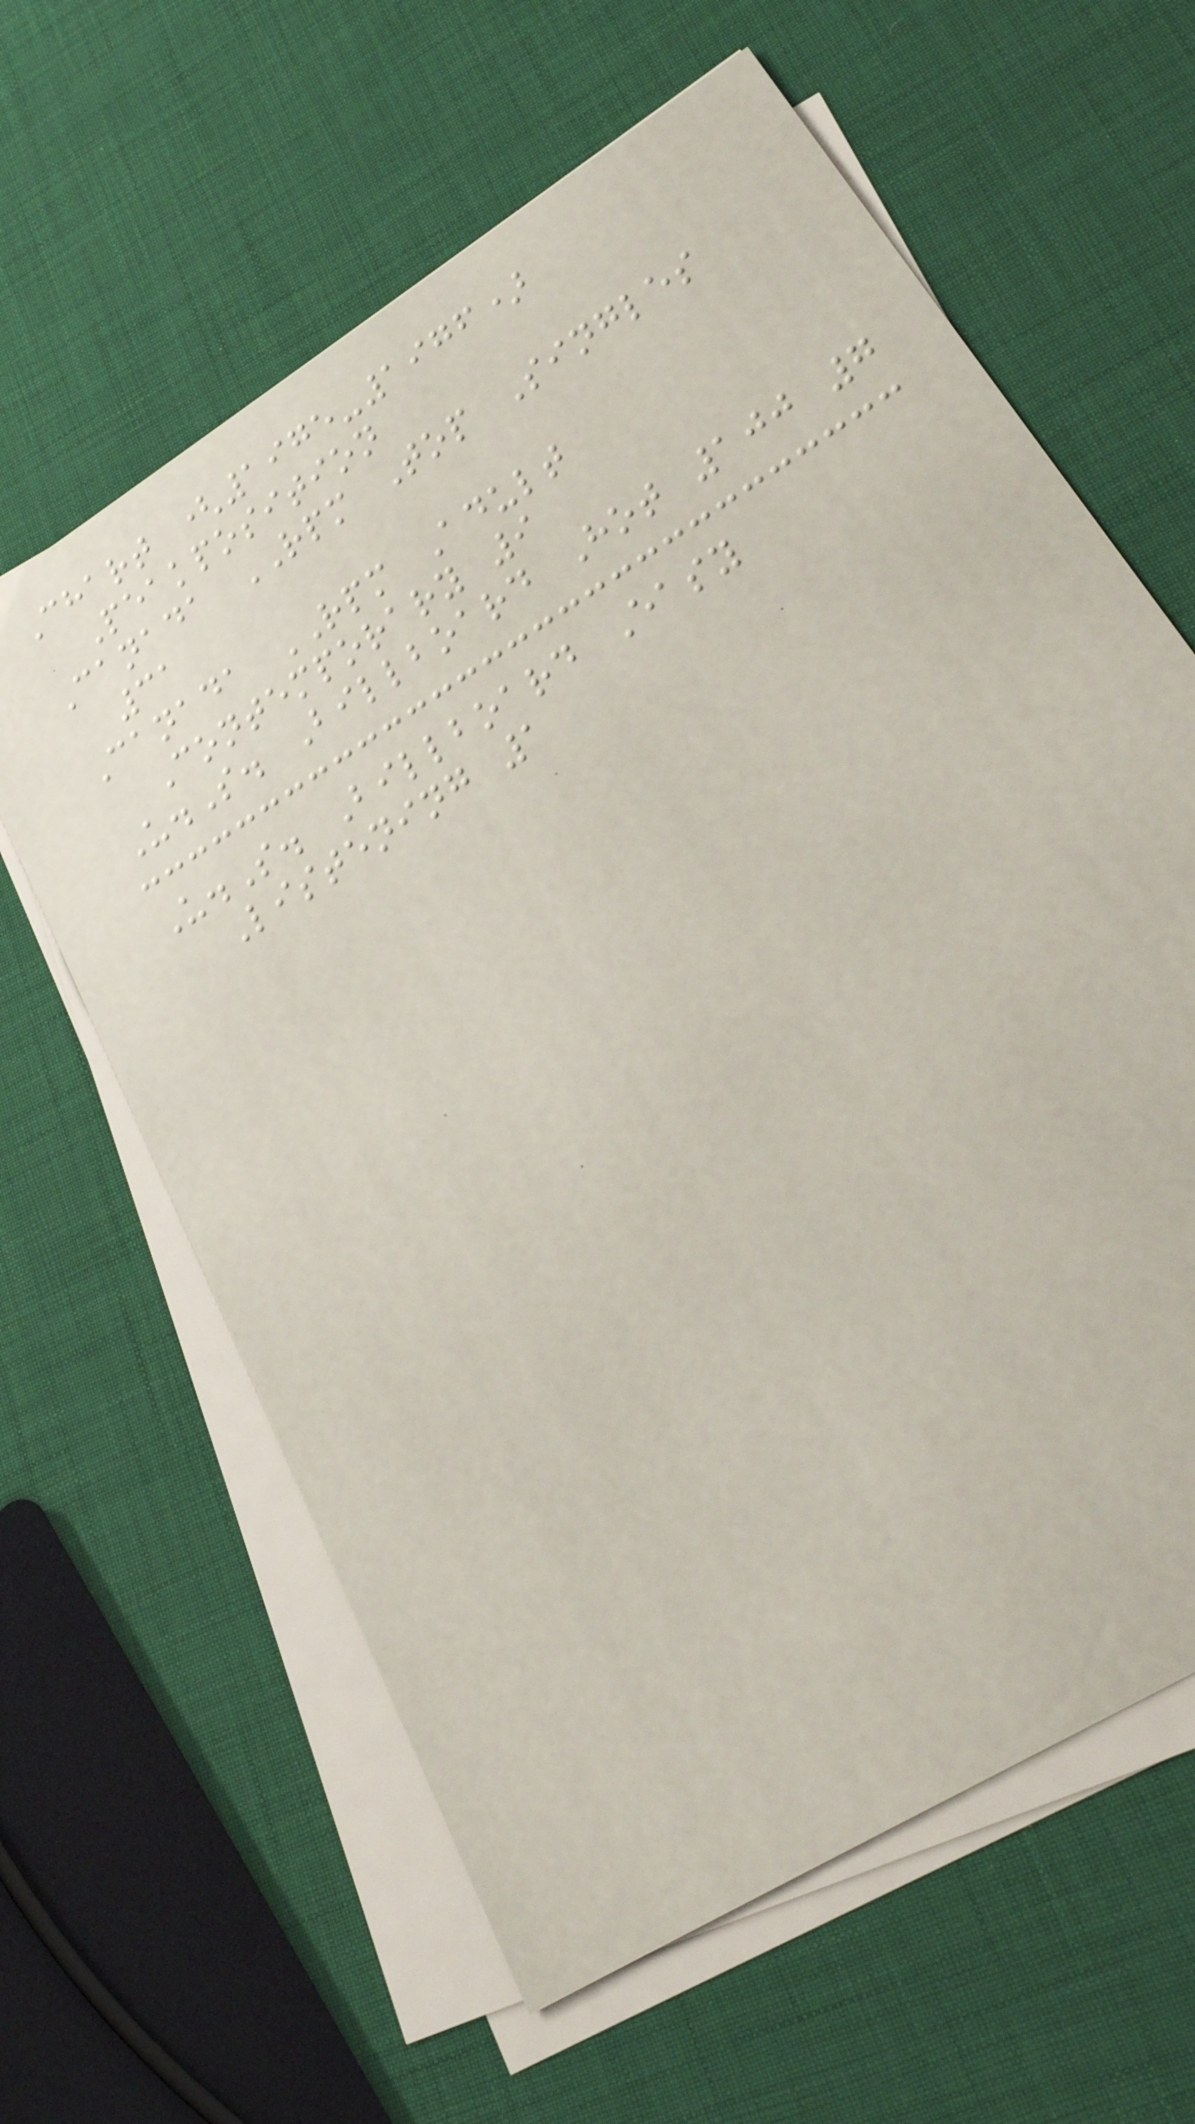Chart (1975-1976)
Peakposition
Canada RPM Top Singles
31
Canada RPM Adult
Contemporary 9
U.S. Billboard Hot 100 7
U.S. Billboard Easy
Listening 1
